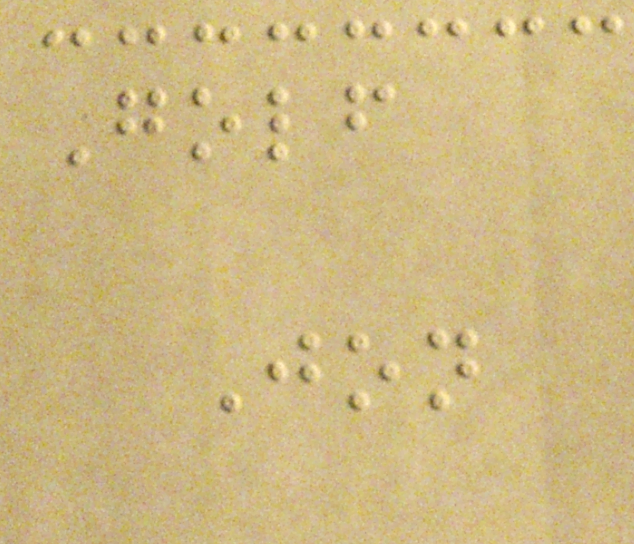Golf
Jon
